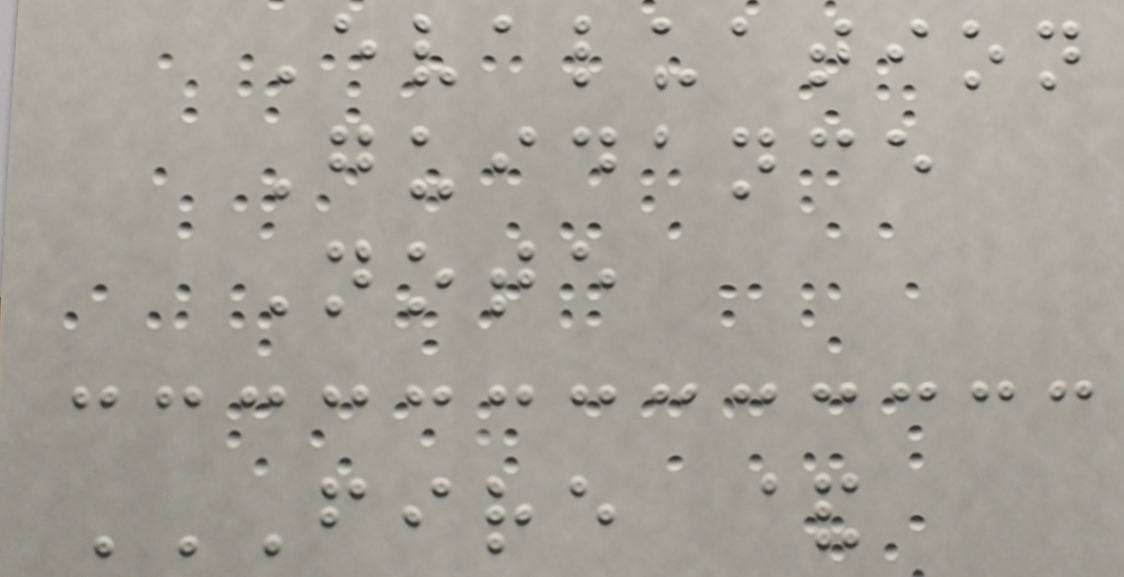Evaluation
Guidance
Note
FIRE &
